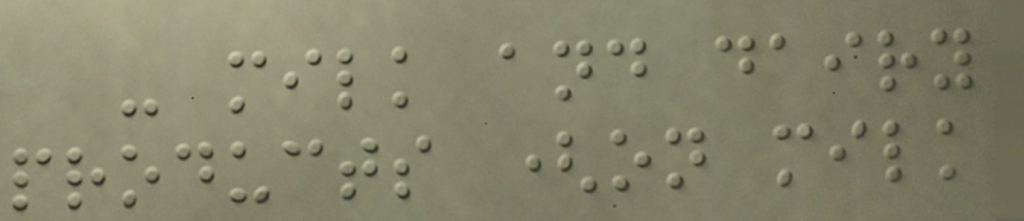- milk and dairy
products (on milk
